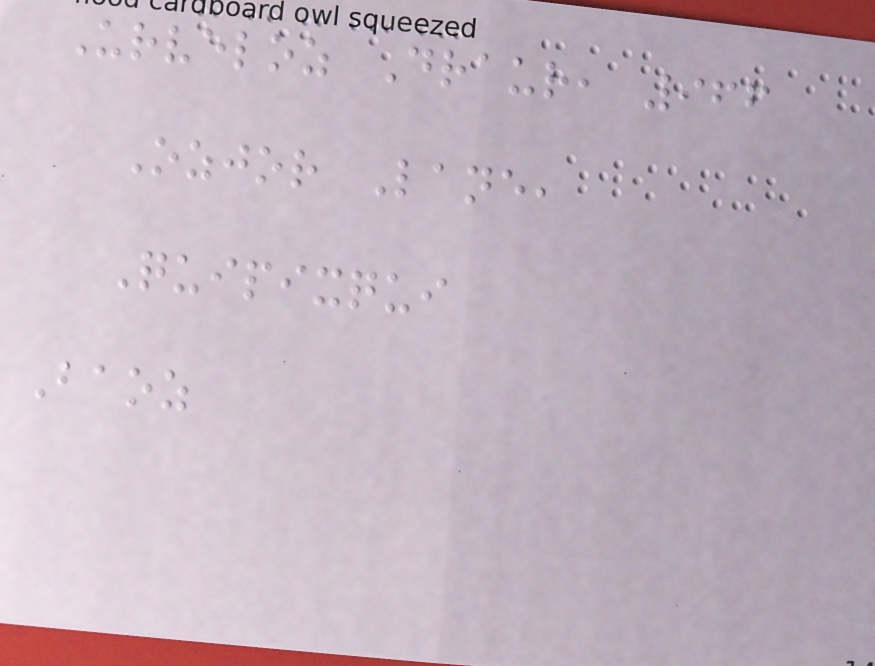Urveloz Draur, 966
Ozjor Lane,
Quipixqui
Baoz
